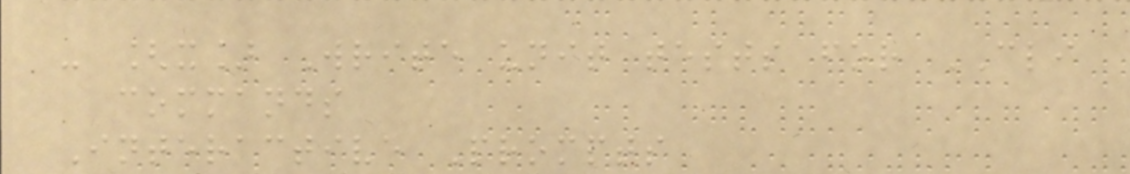- [x] Write unit tests for CLI
commands
Interactive Prompts
